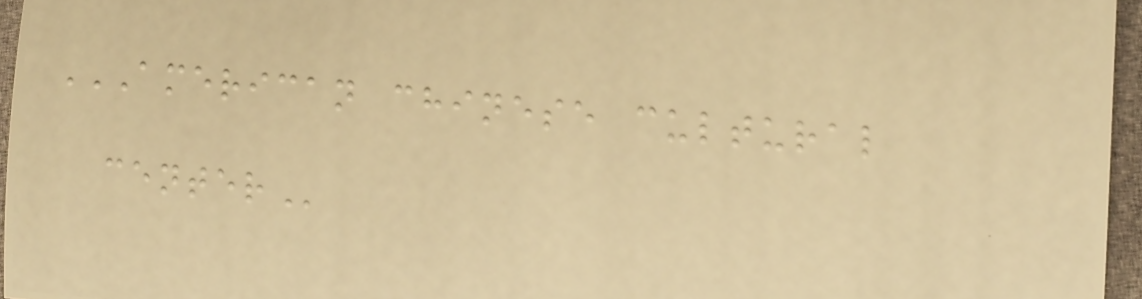AMERICAN CHINESE CULTURAL
CENTER
